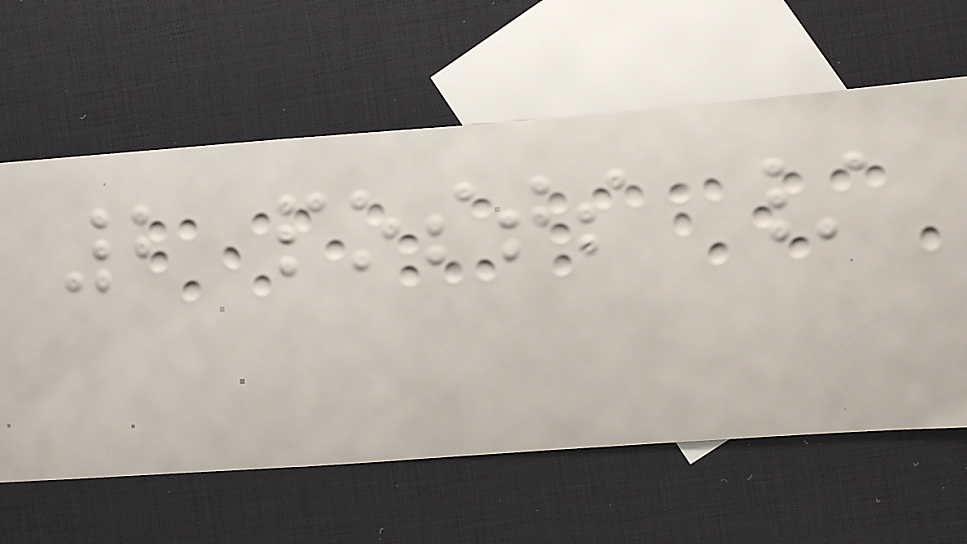2 posts /
